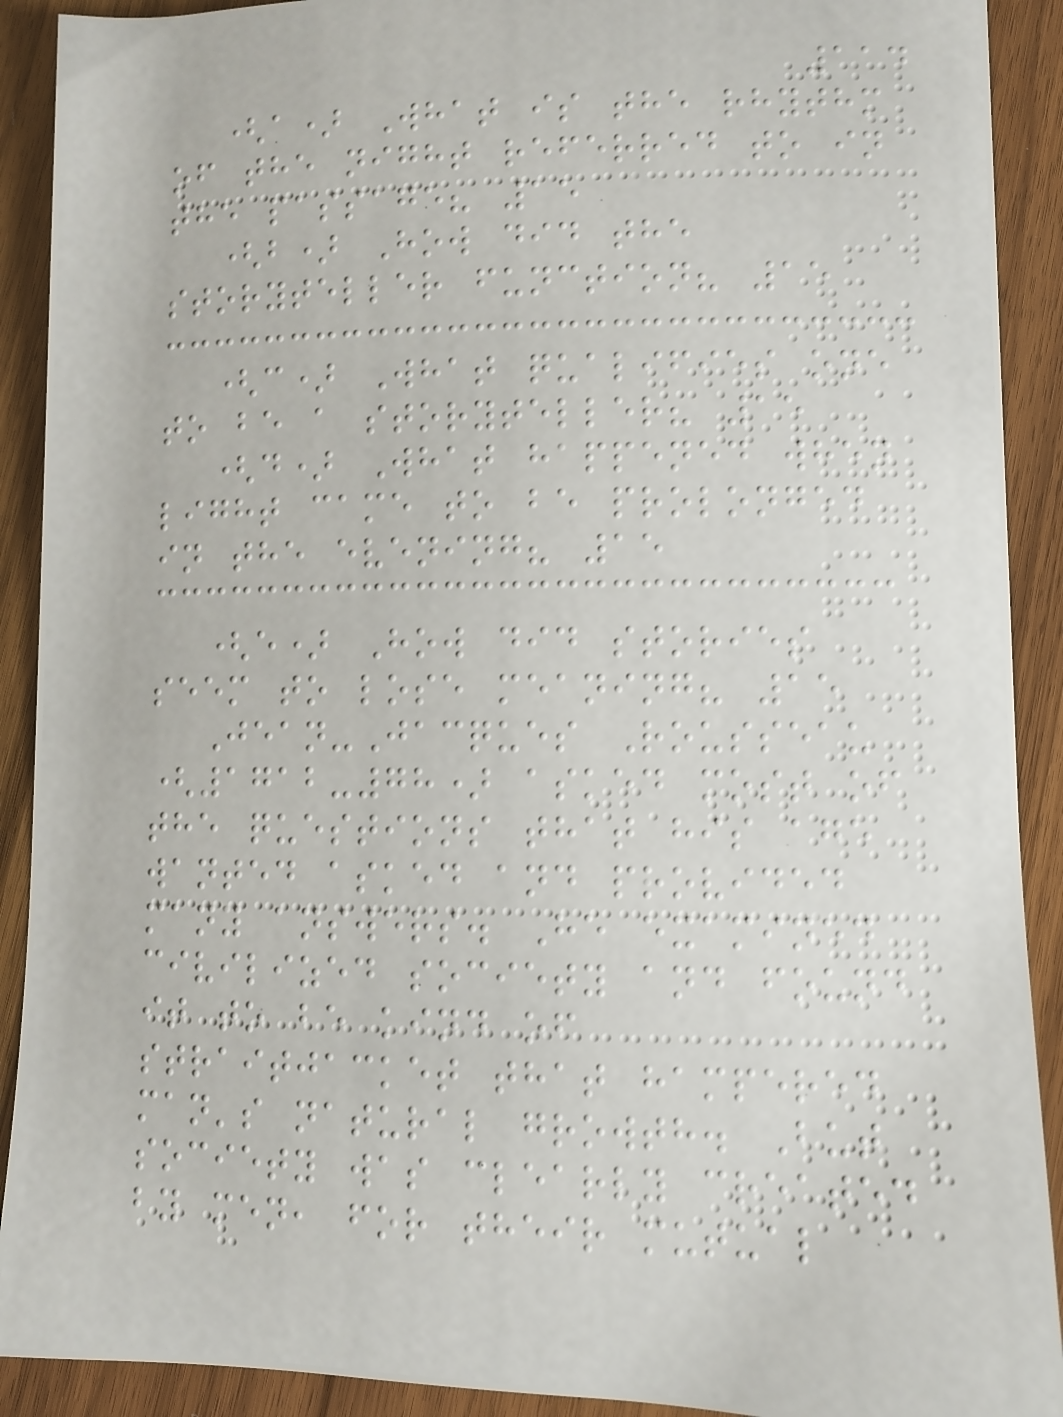114
(a) What is the rhythm
of the night referred to in
the passage? 15
(b) How did the
storyteller function? 15
(c) What qualifies one
to be a storyteller? 15
(d) What happened when
light came to be prolonged
in the evening? 15
(e) How did stories
seem to lose meaning? 15
Jean-Jacques Rousseau
(1712-78) asked most of
the questions that his age
wanted asked and provided
many answers. He examined
civilized society and found
it to be kind of
straitjacket that hampered
man's natural growth. But
society was clearly created
by men, for their mutual
